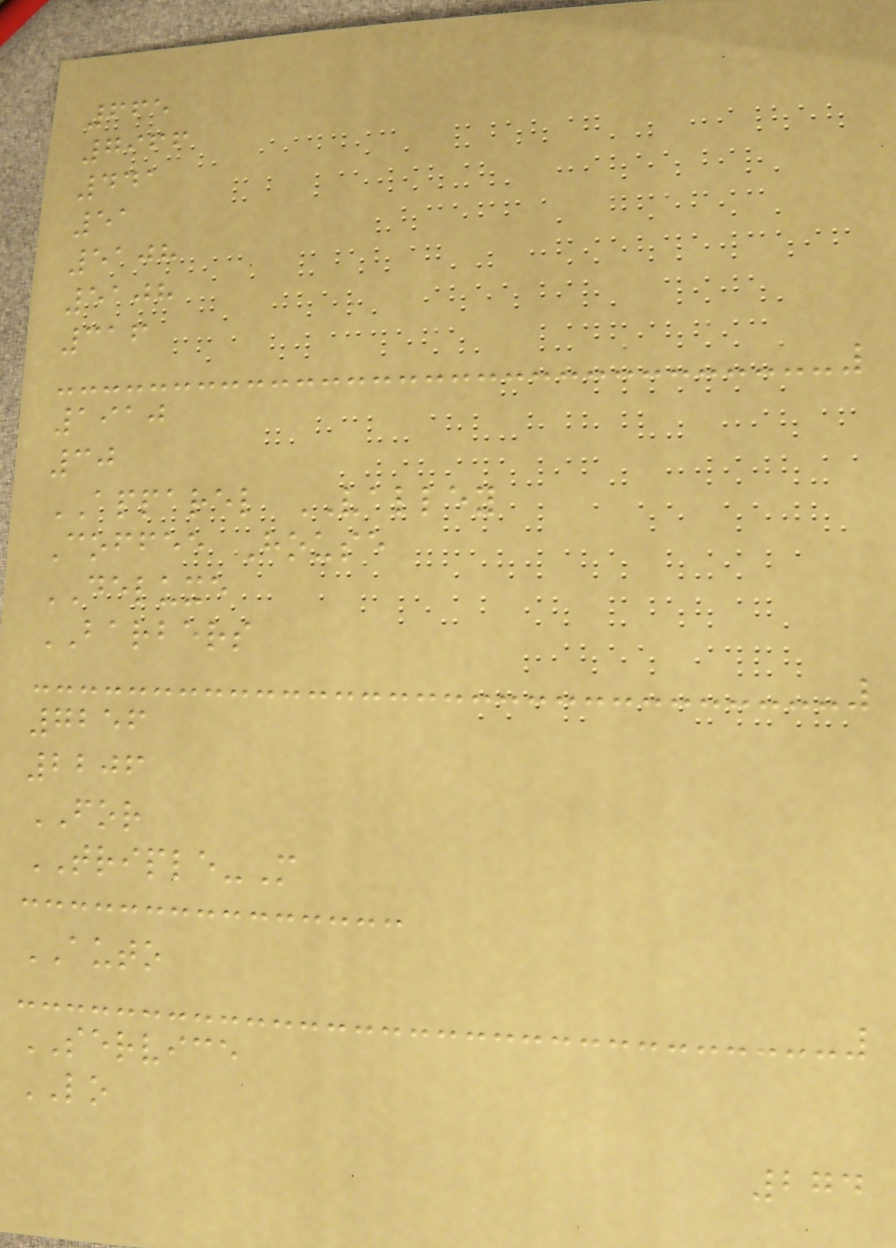665
7966
441
51
5108
5108
316
1910
30
APPAREL VALLEY
Coffee House
DELUXE
BARBERS
7256
2206
FOR
TRIPLE-M
AUTO
SERVICE
LO
274
